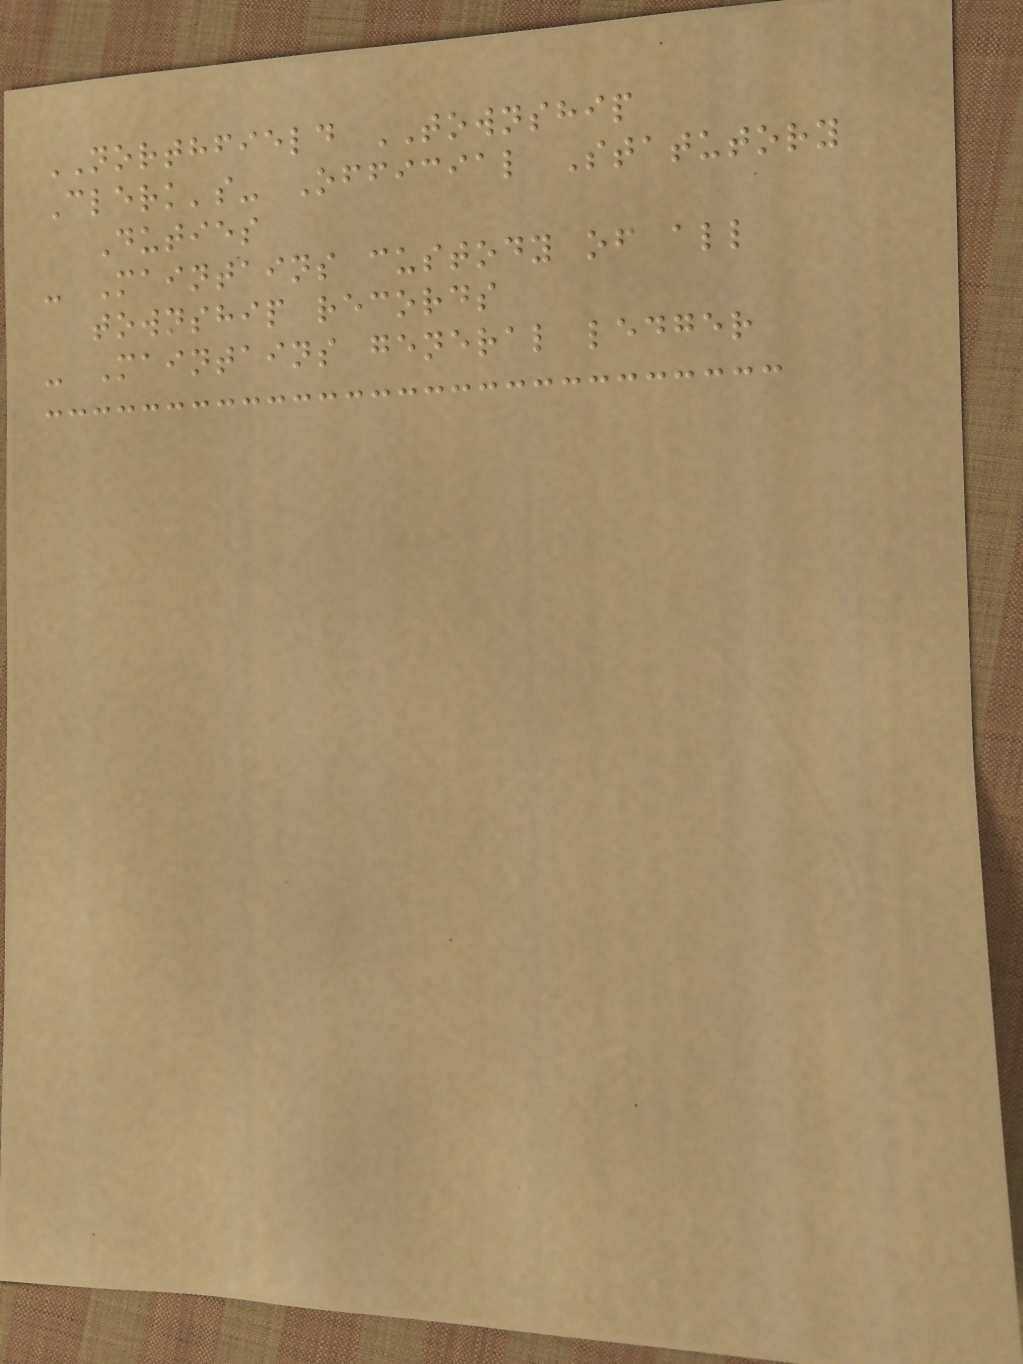NORTHFIELD TOWNSHIP
Clerk's- Official Statutory
Duties
- Maintains custody of all
township records
- Maintains general ledger
